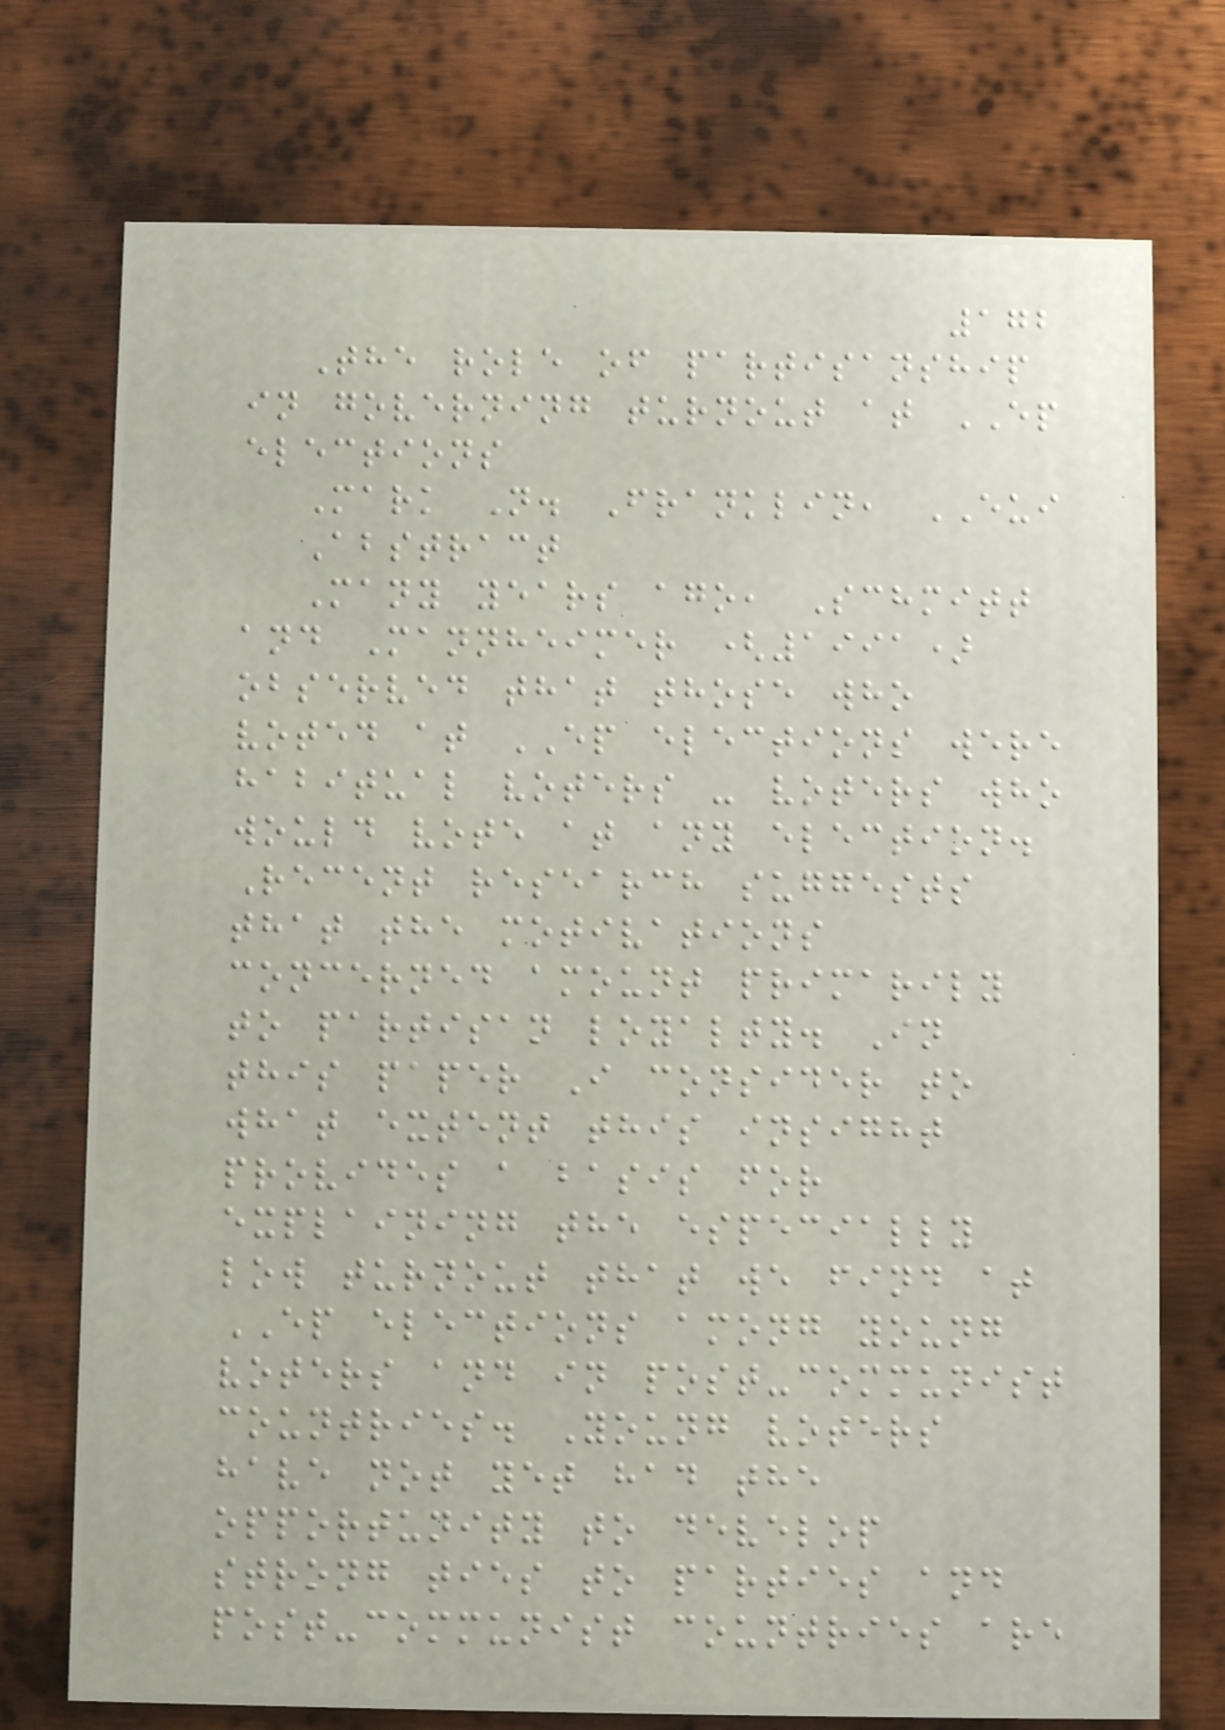172
The role of partisanship
in governing turnout at EP
elections
Mark N. Franklin, EUI
Abstract
Many years ago, Schmitt
and Mannheimer (1991)
observed that those who
voted at EP elections were
habitual voters - voters who
would vote at any election.
Recent research suggests
that the motivations
concerned amount primarily
to partisan loyalty. In
this paper I consider to
what extent this insight
provides a basis for
explaining the especially
low turnout that we find at
EP elections among young
voters and in post-communist
countries. Young voters
have not yet had the
opportunity to develop
strong ties to parties and
post-communist countries are
